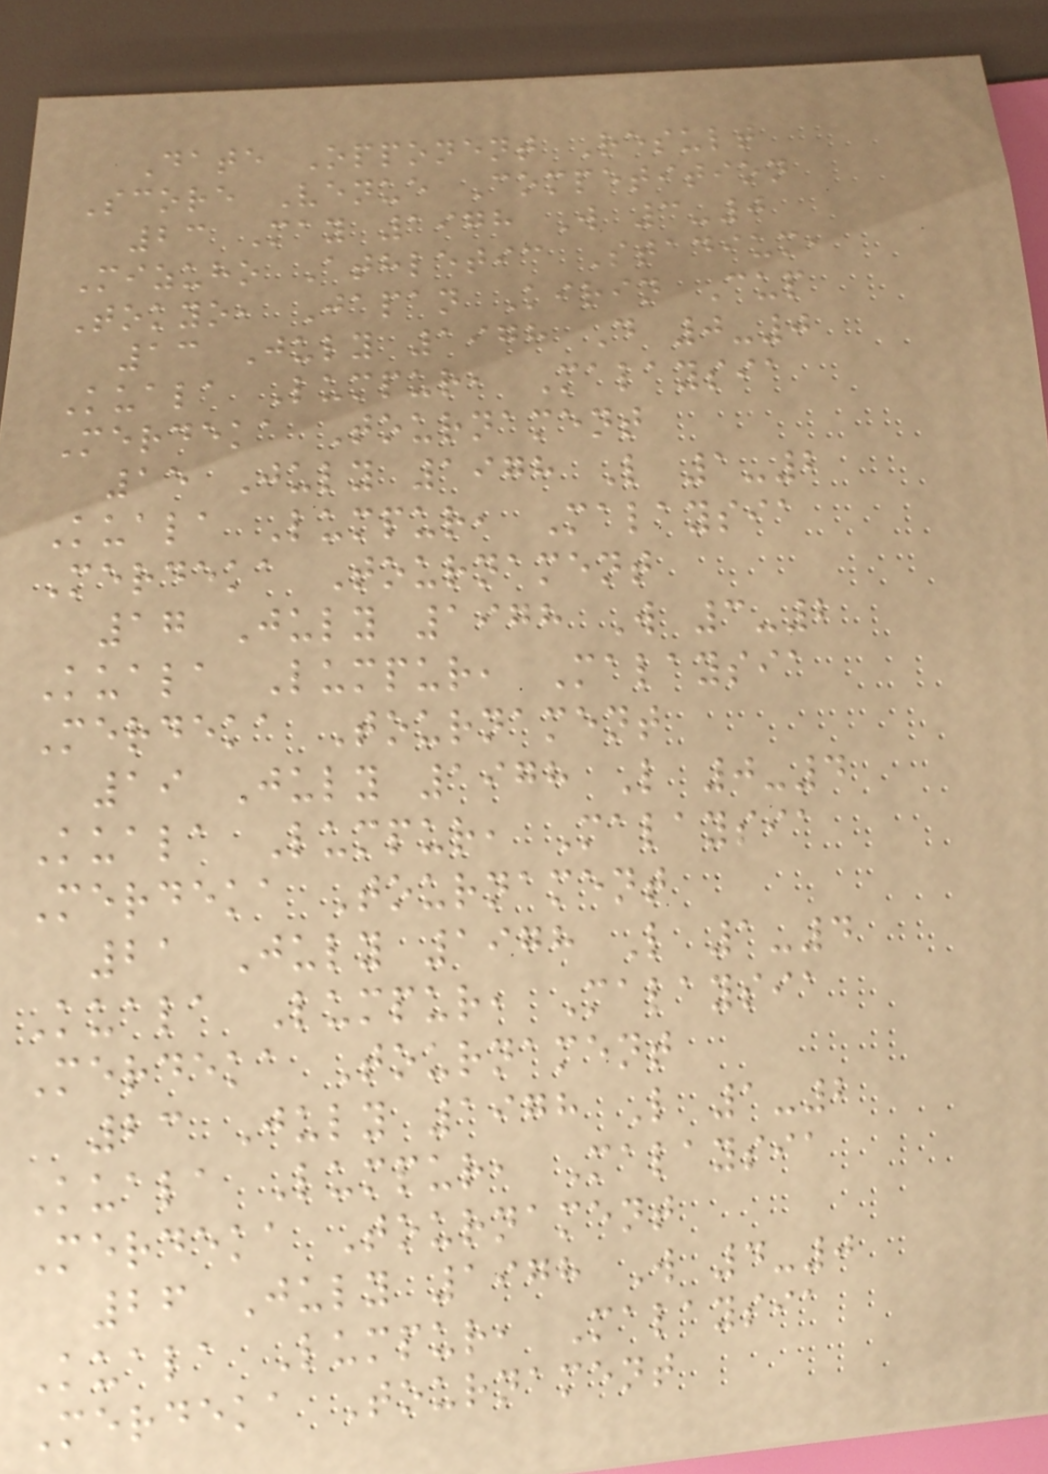Date Opponent Result
Score Venue Competition
23 May 1978 W 3-0
Mizuho Athletic Stadium,
Tokyo, Japan Kirin Cup
13 July 1978 D 0-0
Kuala Lumpur, Malaysia
Merdeka Tournament
15 July 1978 L 1-2
Kuala Lumpur, Malaysia
Merdeka Tournament
17 July 1978 W 3-2
Kuala Lumpur, Malaysia
Merdeka Tournament
19 July 1978 L 0-4
Kuala Lumpur, Malaysia
Merdeka Tournament
21 July 1978 L 1-4
Kuala Lumpur, Malaysia
Merdeka Tournament
23 July 1978 L 1-2
Kuala Lumpur, Malaysia
Merdeka Tournament
26 July 1978 W 4-0
Kuala Lumpur, Malaysia
Merdeka Tournament
